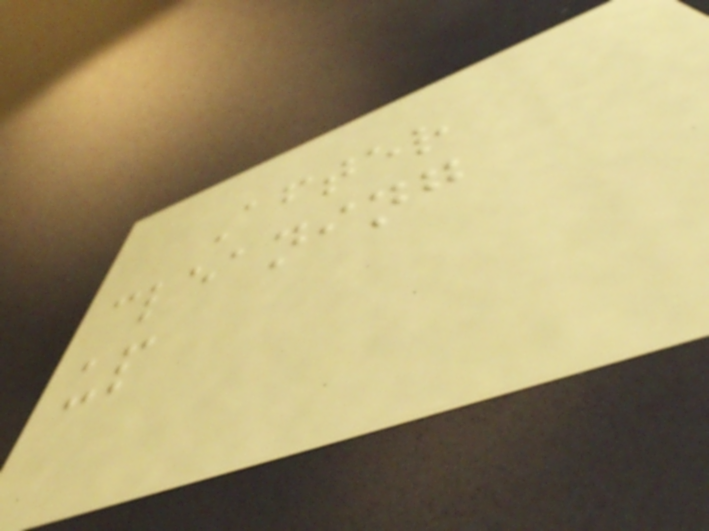After
cleaning
up
